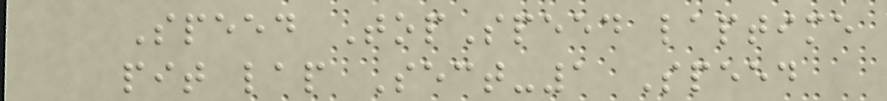Speed TopSpeed laptime
pit lap Sect-1 Speed
